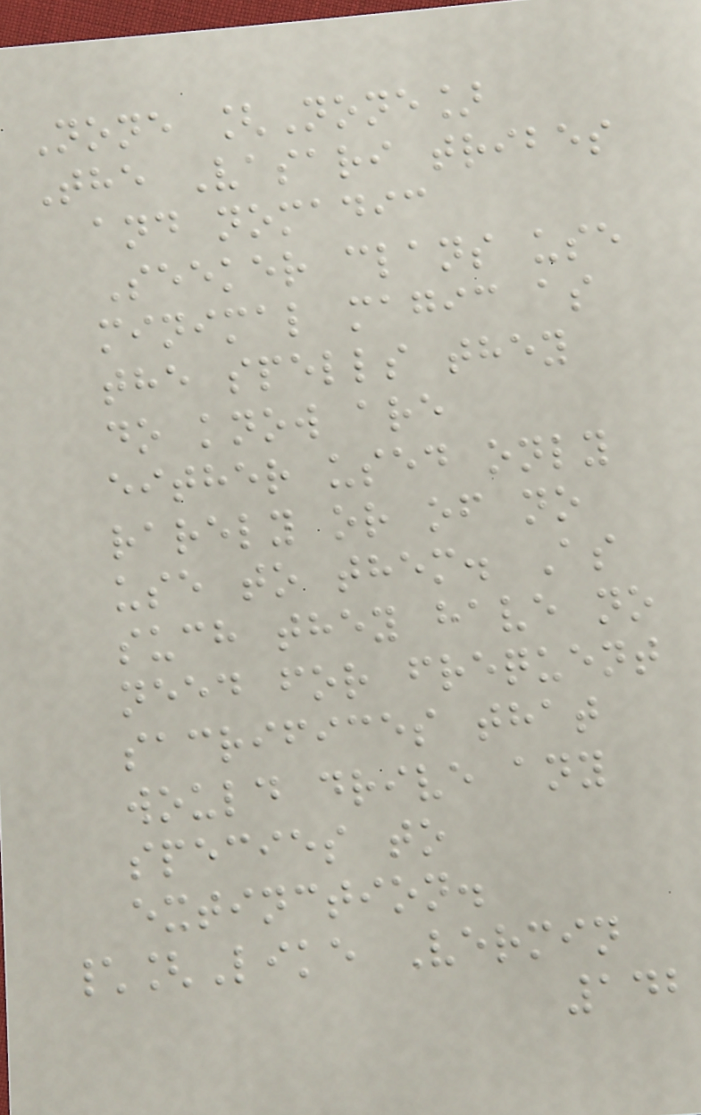None [None]
The Vasari tribes
and nomadic
Seeker clans use
minimal magic as
the spells they
do know are
either used only
rarely or of no
use to them. As
such they have no
need for frequent
sacrifices that
would drive any
species to
extinction.
\[Like Vermin
142
